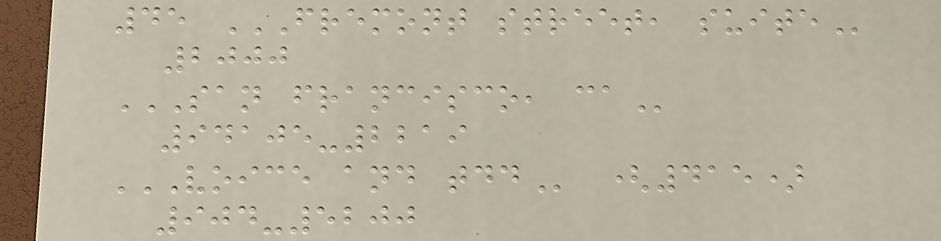45 FREMONT STREET, SUITE
2000
SAN FRANCISCO, CA
94105-2219
VOICE AND TDD (415)
904-5200
